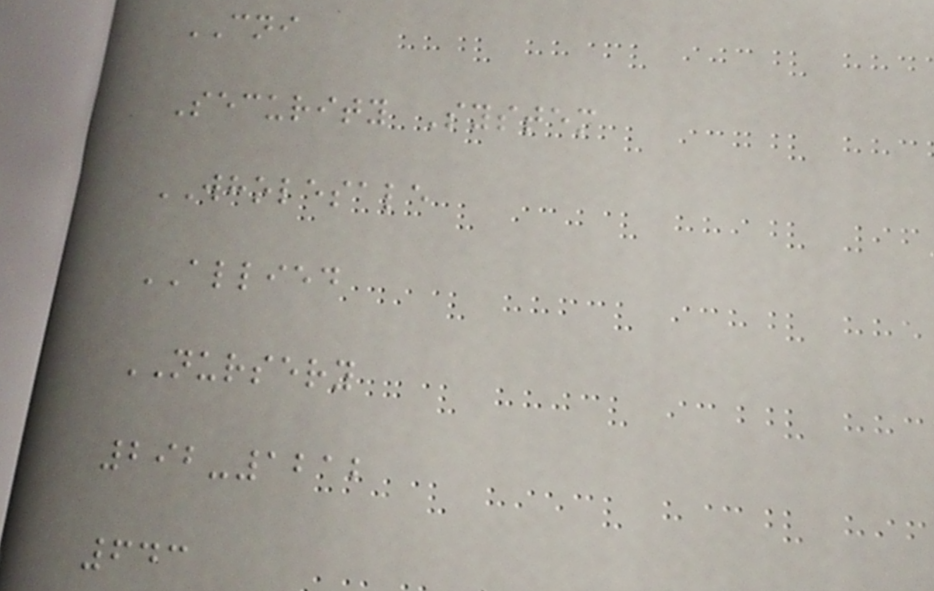CNI
Security System
WHOLESALE
ALLIED
NURSERY
292-1212
643
